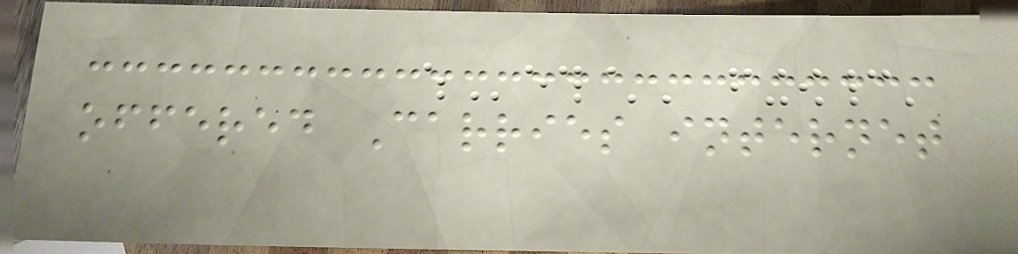offered Carries internet
